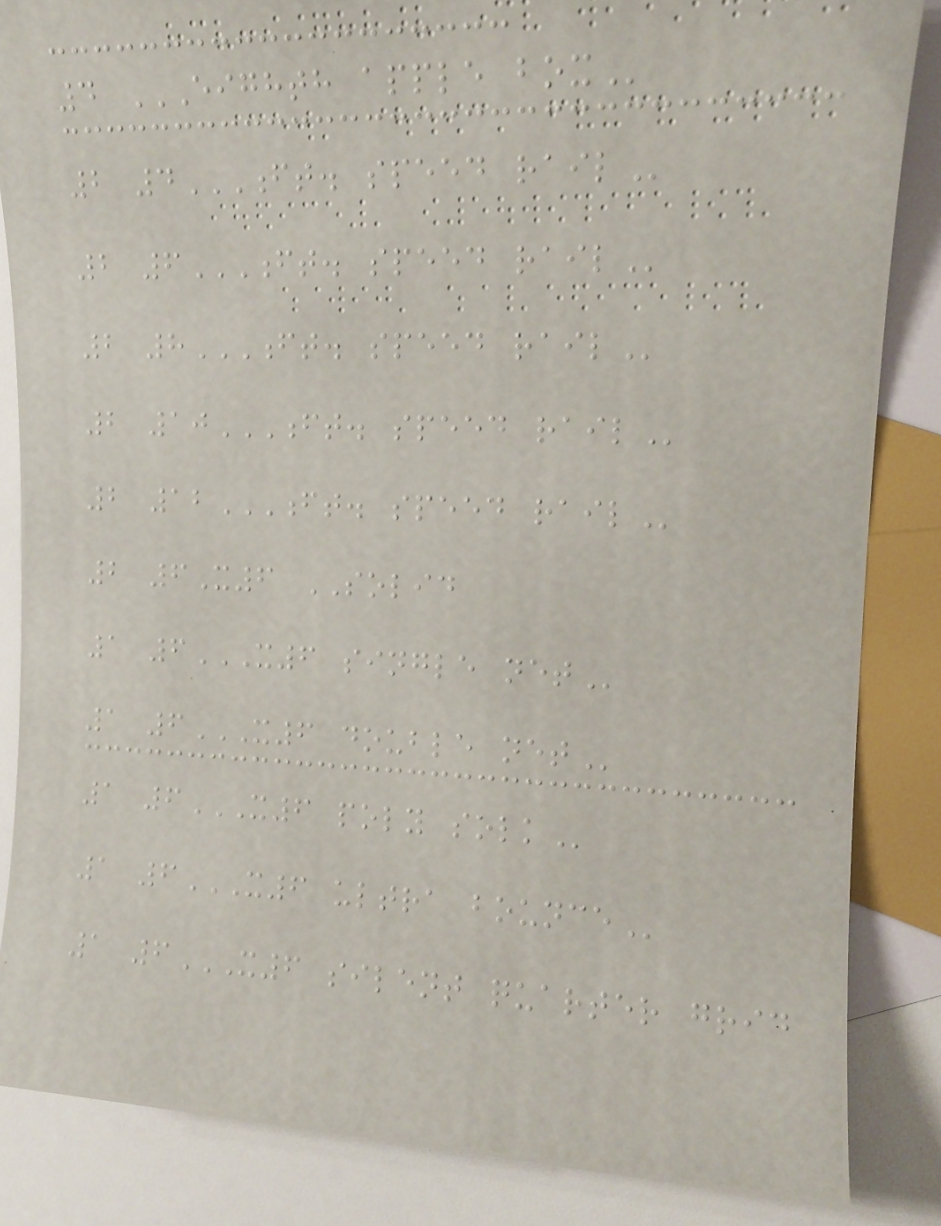4 EIGHTH APPLE BOX
2 4FT. SPEED RAIL
2 6FT. SPEED RAIL
2 8FT. SPEED RAIL
2 10FT. SPEED RAIL
2 12FT. SPEED RAIL
2 6X6 SOLID
1 6X6 SINGLE NET
1 6X6 DOUBLE NET
1 6X6 POLY SOLK
1 6X6 ULTRA BOUNCE
1 6X6 SILENT QUARTER GRID
